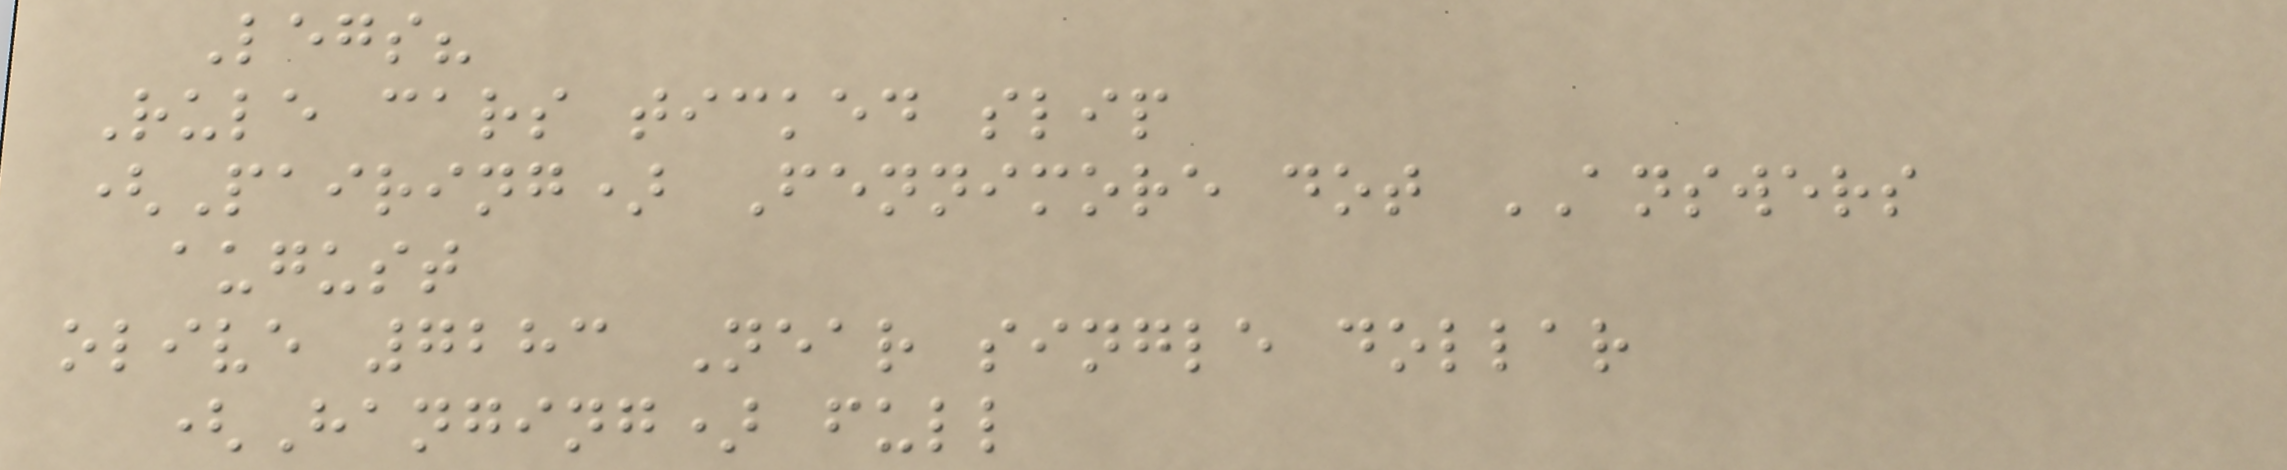Legs?
Rule cars ticked slip
(Pairing) Fennimore dot ANSWERS
august
olive 7283 Near single dollar
(Hanging) full
